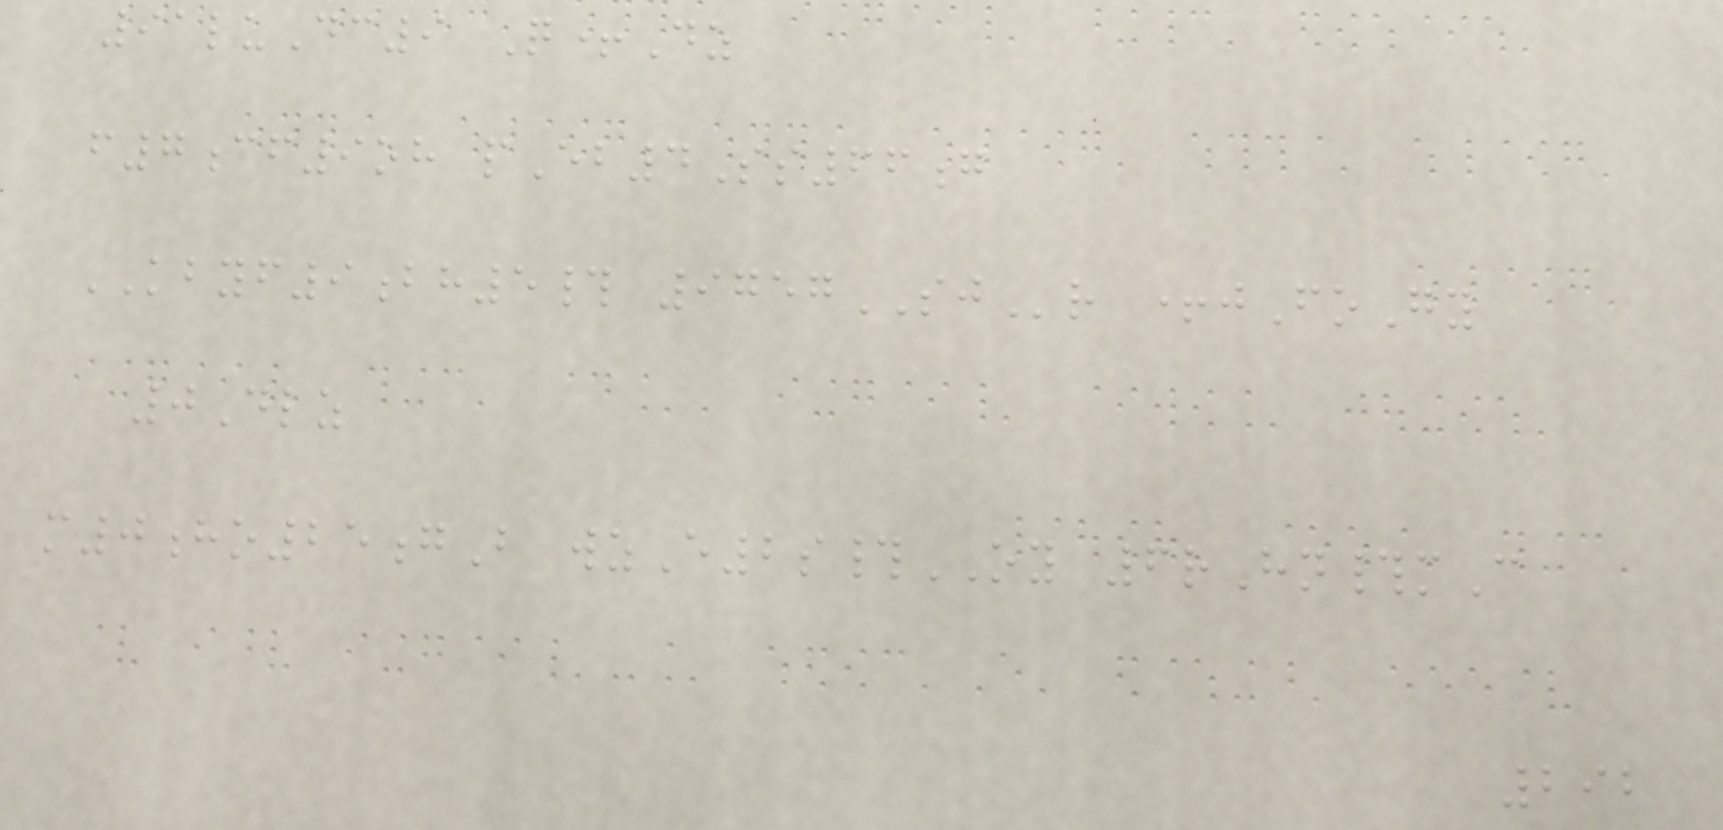91luDc9 Q+Dz
f7cf9oh pEb4Ss66g
KBYF9bh5# 9757SJr +jFoGy
0Dlz
m0ho25gB wzE2s#OY 6rHn#mC
292
